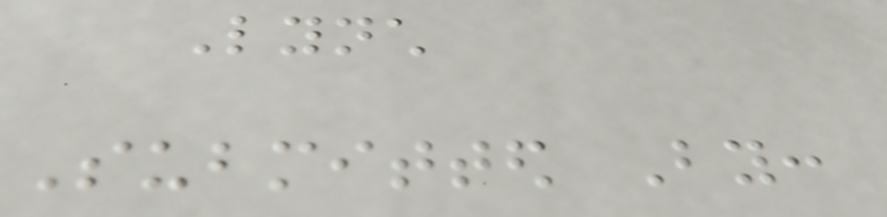Lynch
Submitted By:
